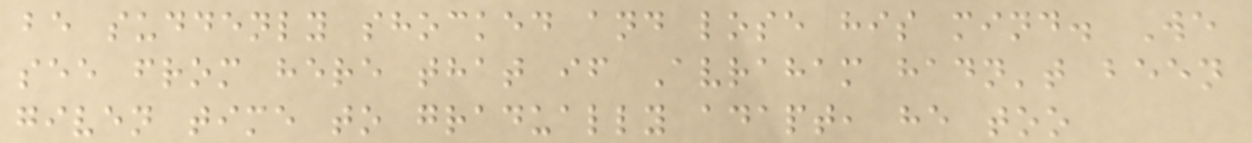be suddenly shocked and lose his mind. We
see from here that if Avraham hadn't been
given time to gradually adapt, he too
